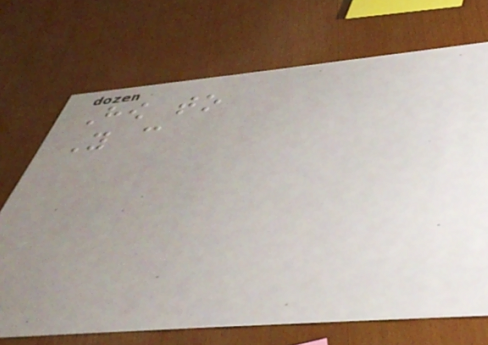How to
You can
